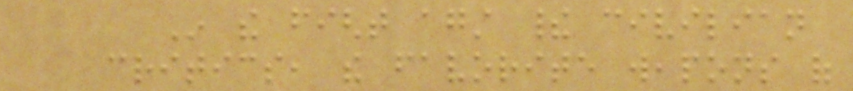In the fight against their civilian
critics, the favorite weapons of
